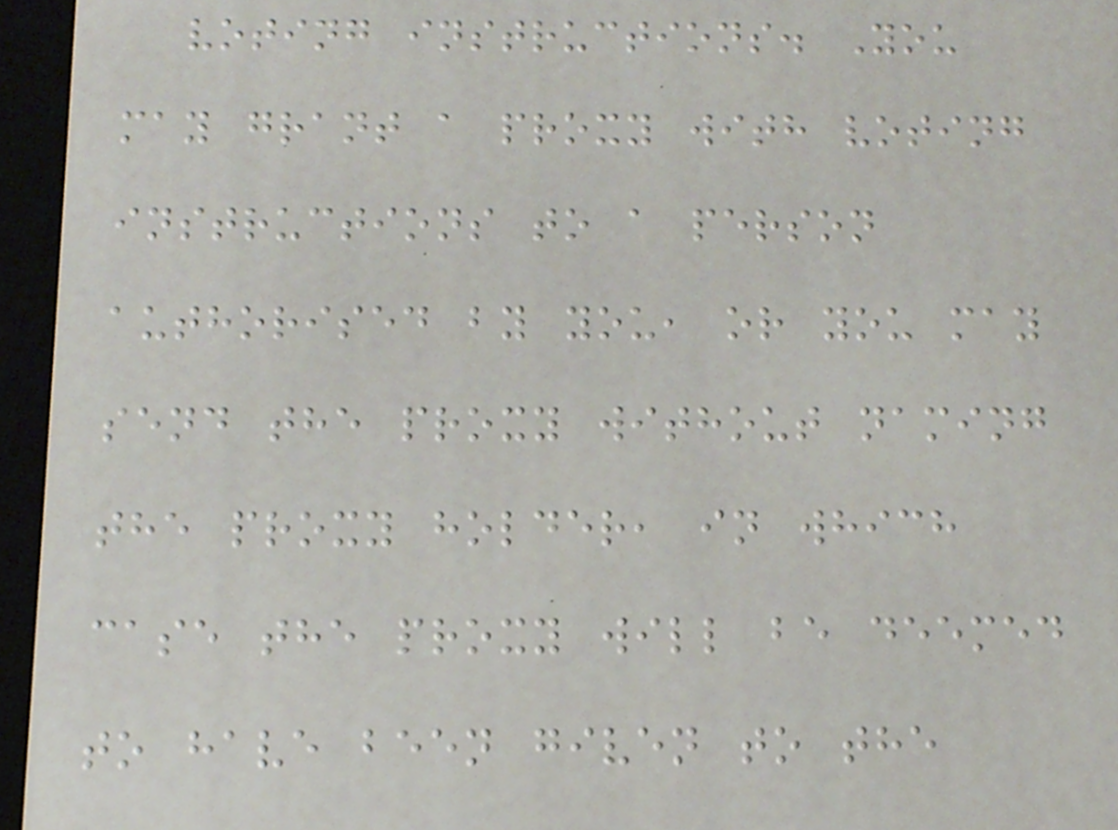voting instructions. You
may grant a proxy with voting
instructions to a person
authorised by you, or you may
send the proxy without naming
the proxy holder, in which
case the proxy will be deemed
to have been given to the
